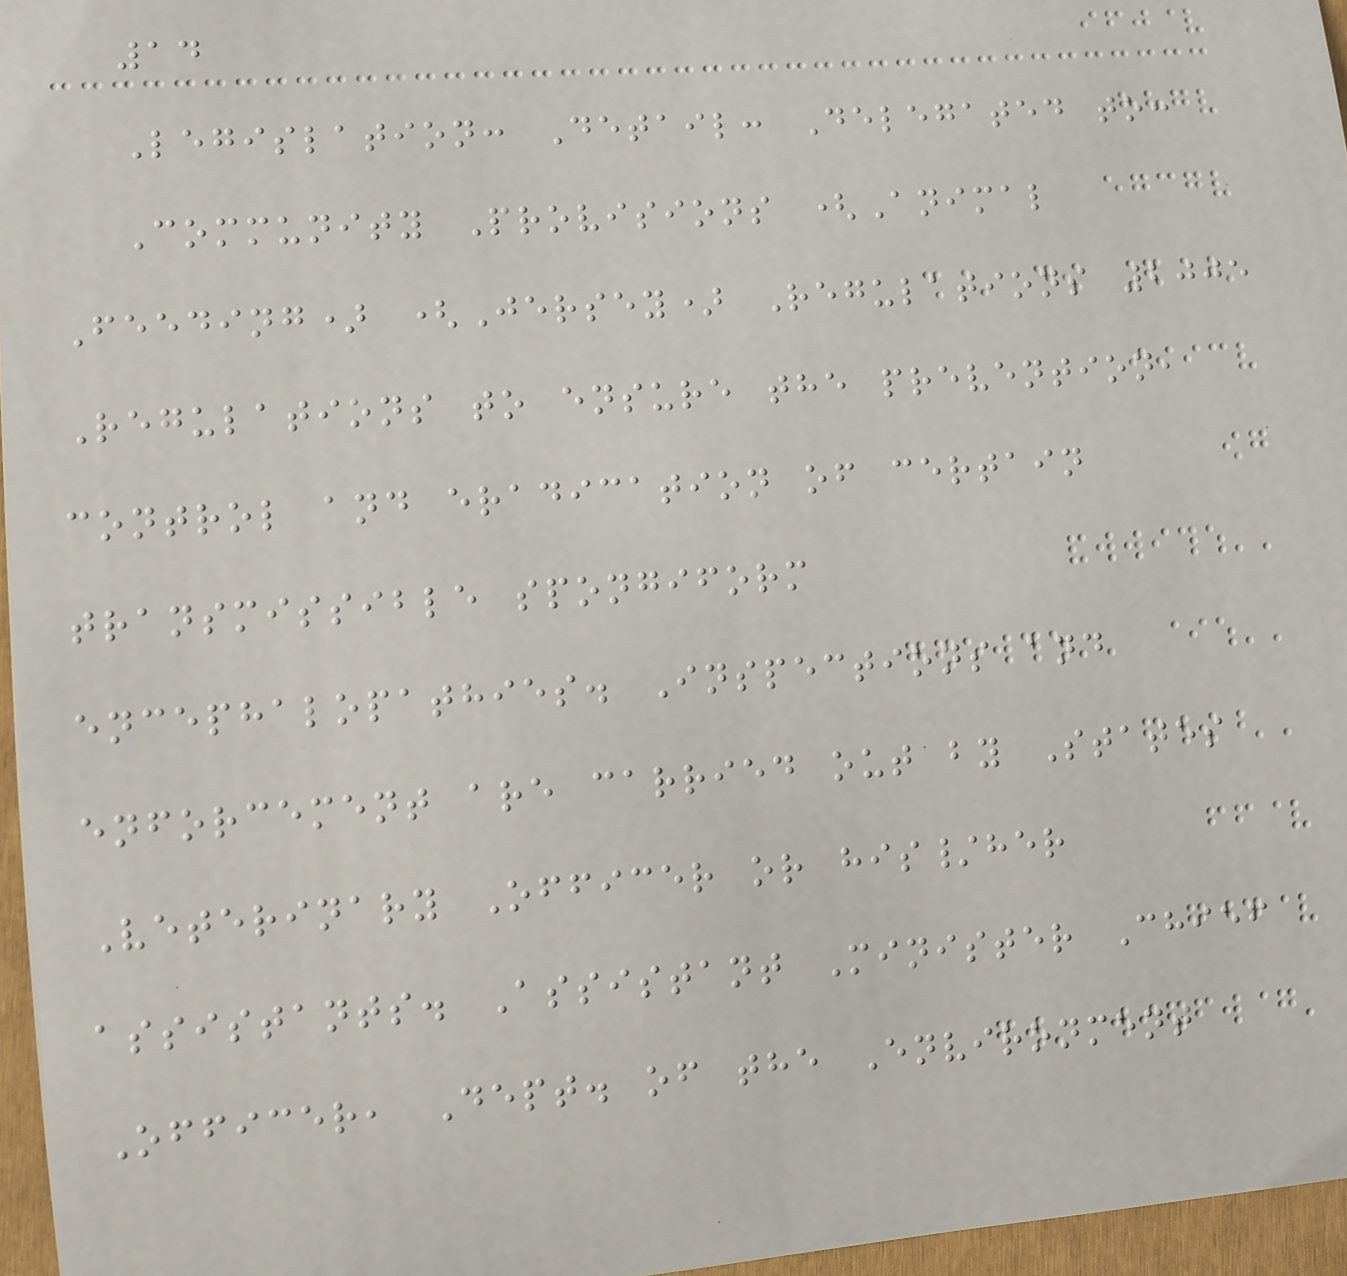14
Legislation: Detail: Delegated to:
Community Provisions (Animal
Feeding) (Jersey) Regulations 2005
Regulations to ensure the prevention,
control and eradication of certain
transmissible spongiform
encephalopathies. Inspections and
enforcement are carried out by States
Veterinary Officer or his/her
assistants. Assistant Minister Chief
Officer, Dept. of the Environment
